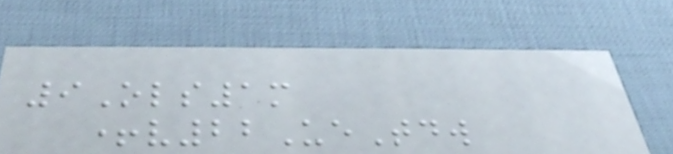9Ols1m
+v22UeTdw
